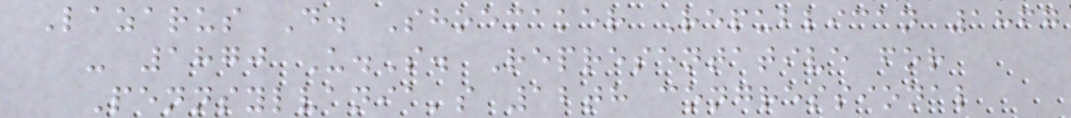Lazarus D. Shoemaker Republican 1867
- 1870 U.S. Representative for
Pennsylvania's 12th congressional
